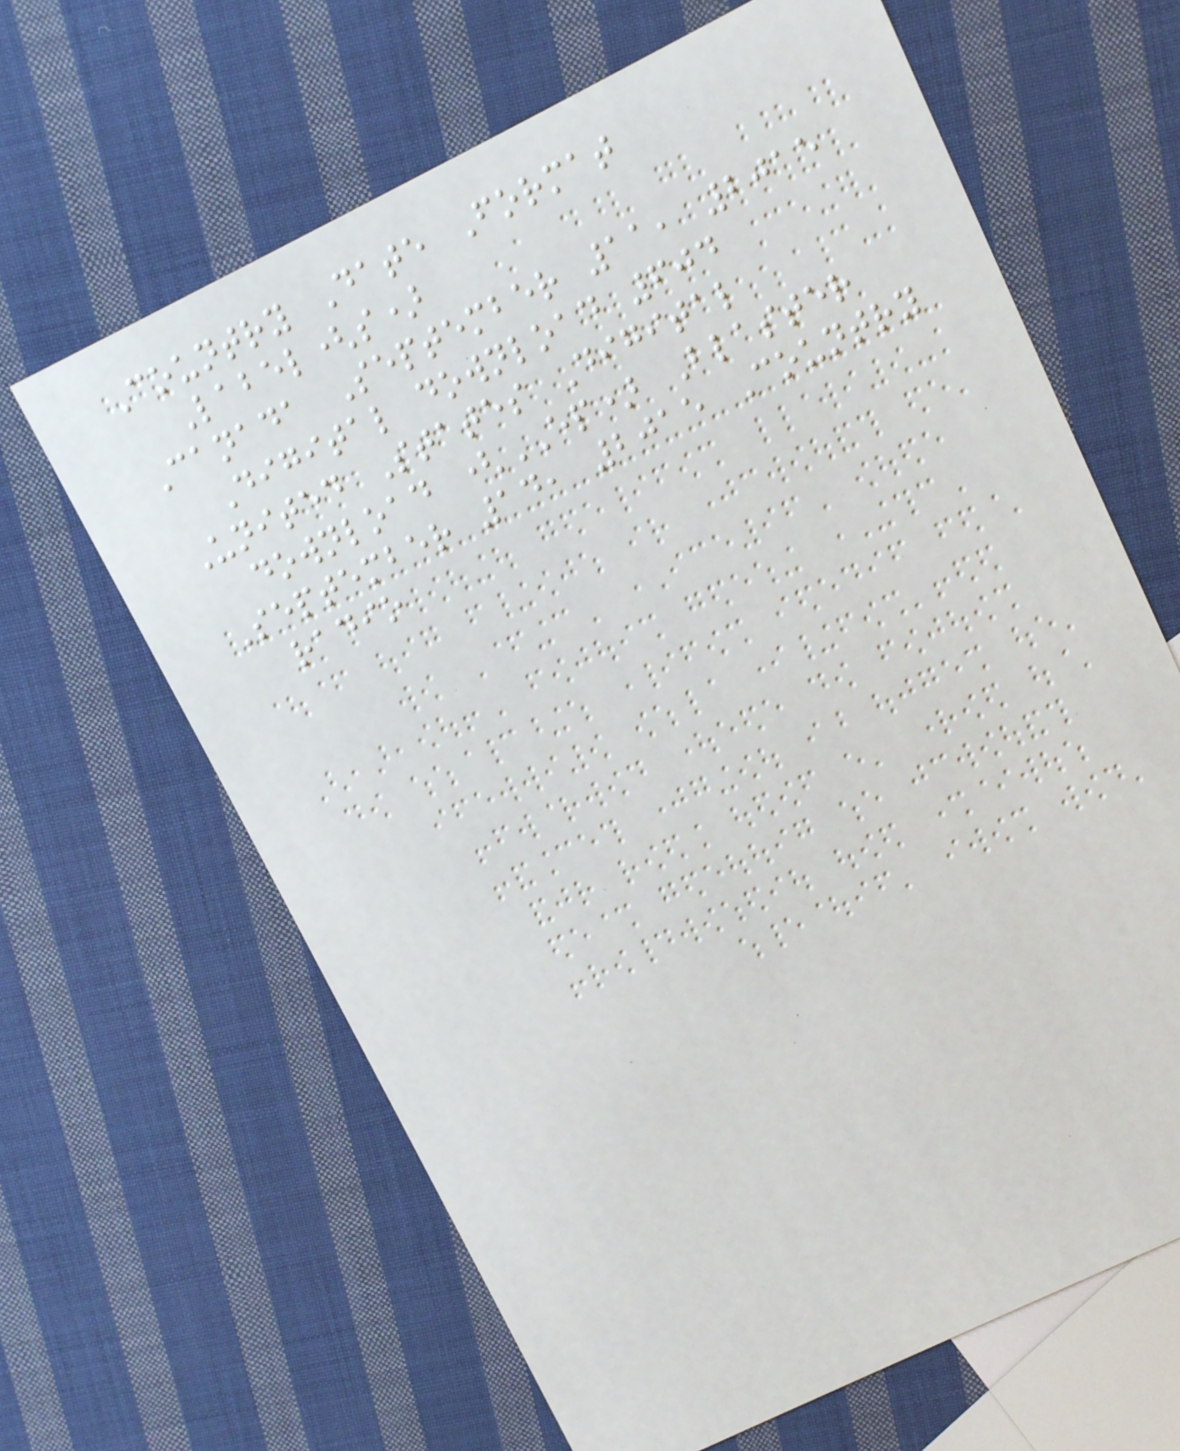Country Date Format
Label(s)
Canada September 11, 2015
Digital download 604
United States Digital
download (EP) Blaster
September 14, 2015 Country
radio
